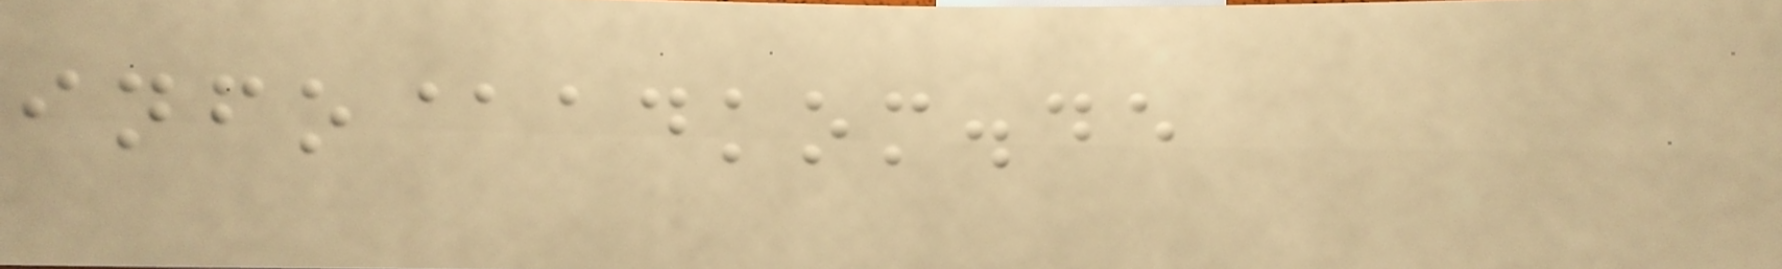info@adkom.de
